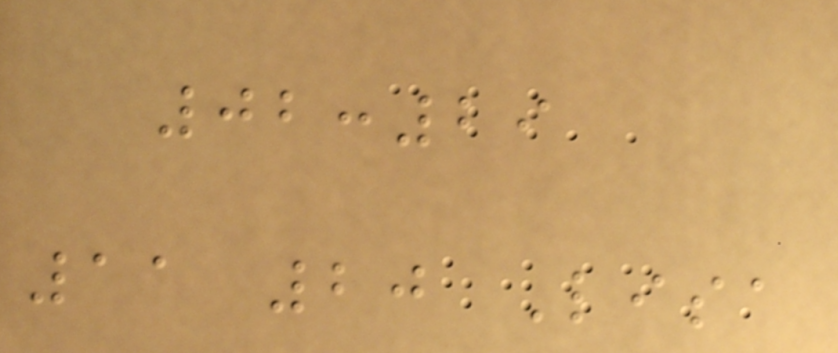02:29
11 20 Lisa
